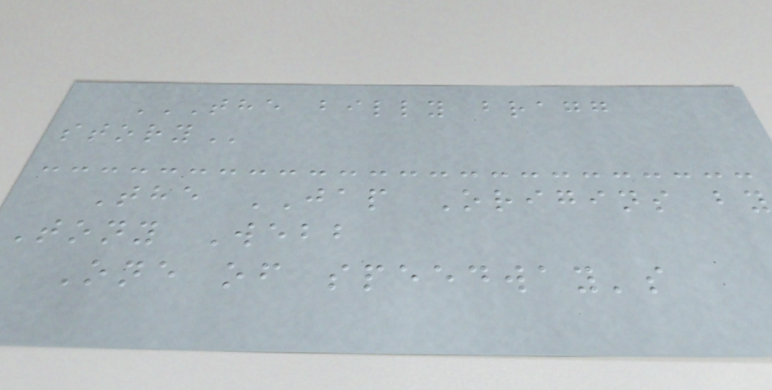THE BILLY BRAGG
STORY
The JAP Origins by
Tony Webb
One of speedway's
